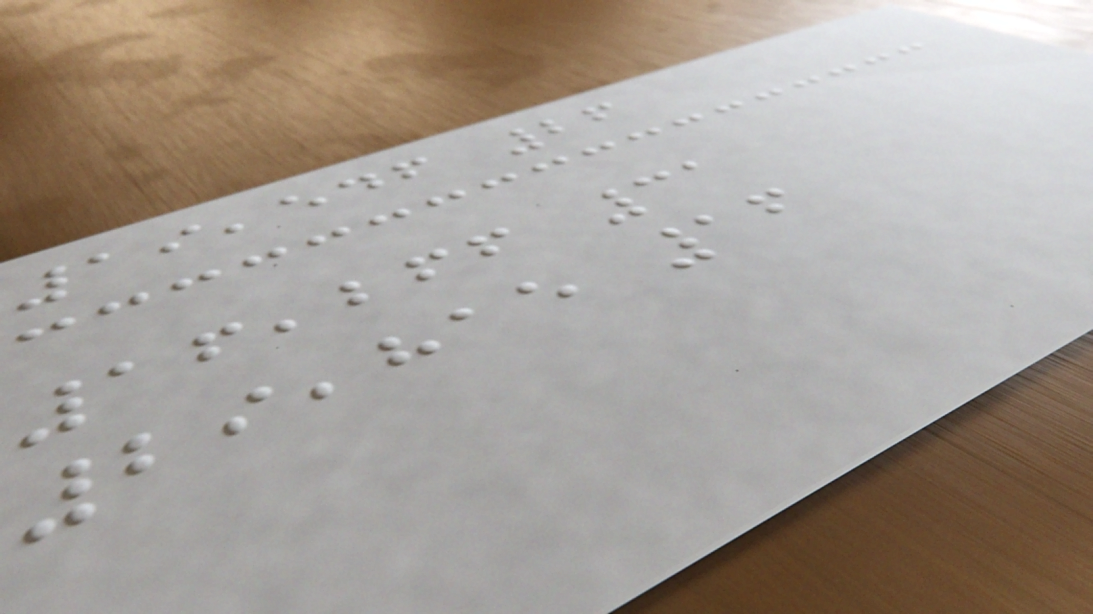19,546 26
16,266 31
29,815 16
